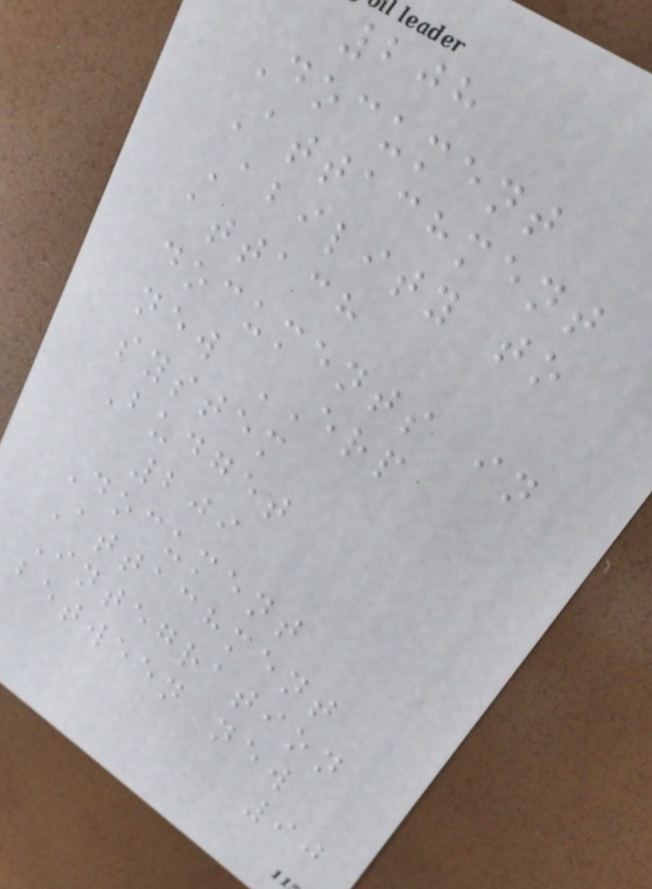208
Document
Attachment
Ability to
attach
documents in
new ERP
system
Budget
209
Document
Attachment
Integration
between new
90
